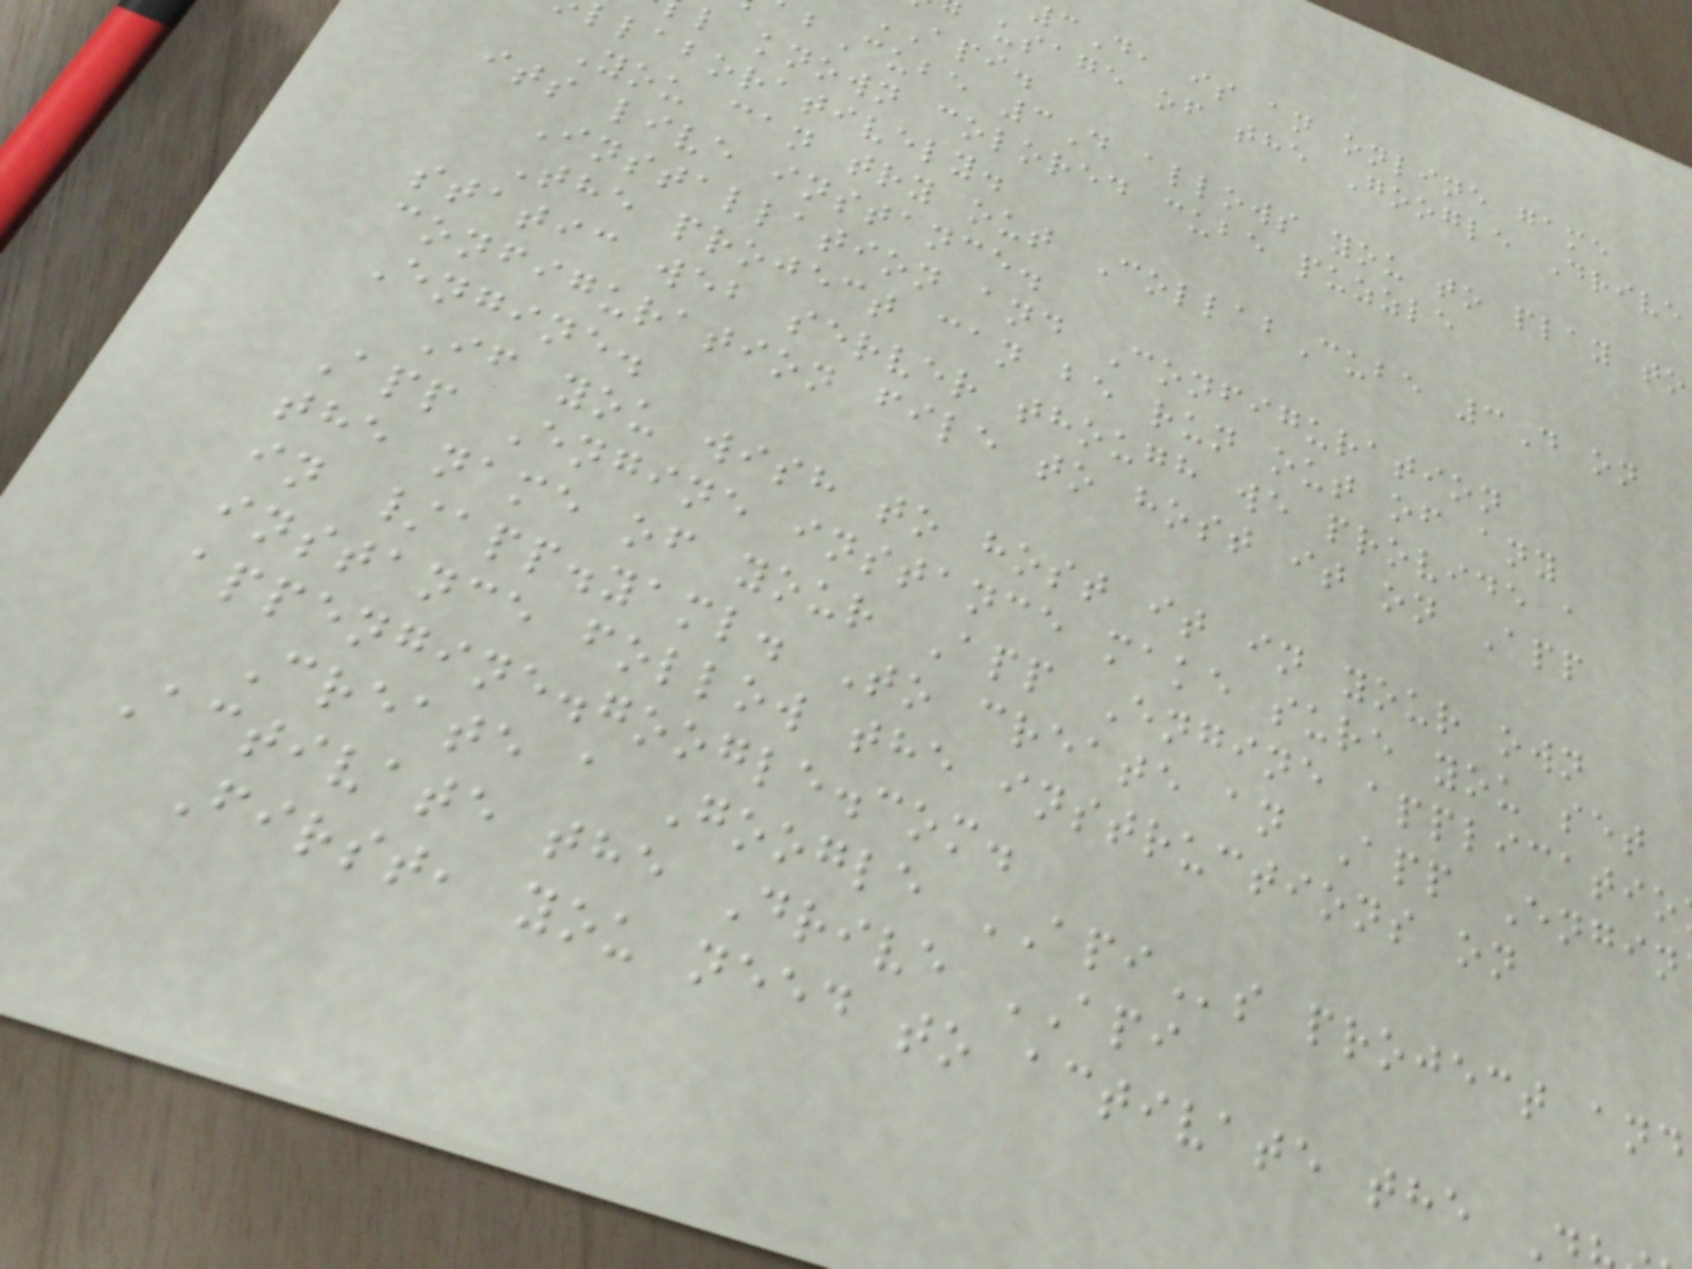3D, is an online game
usage of the Google Drive
API.
bCube 3D allows you to play to
l known colored cube puzzle
llaboratively.
You can try out CollabCube 3D on
its live instance.
Installation and Configuration
The project can be run out of any
static web server though we provide a
configuration file to host it on App
Engine.
If you wish to host it in your own
App Engine instance make sure you set
the name of your App Engine applicatio
in /app.yaml. To create an App Engin
instance follow the instructions on
appengine.google.com.
Create a Google APIs project and
Activate the Drive API
First, you need to activate the
